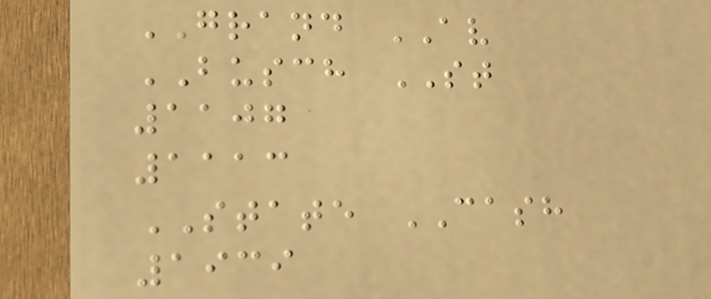GRAND AV
BUSCH ST
1107
1113
STATE CASH
1939
